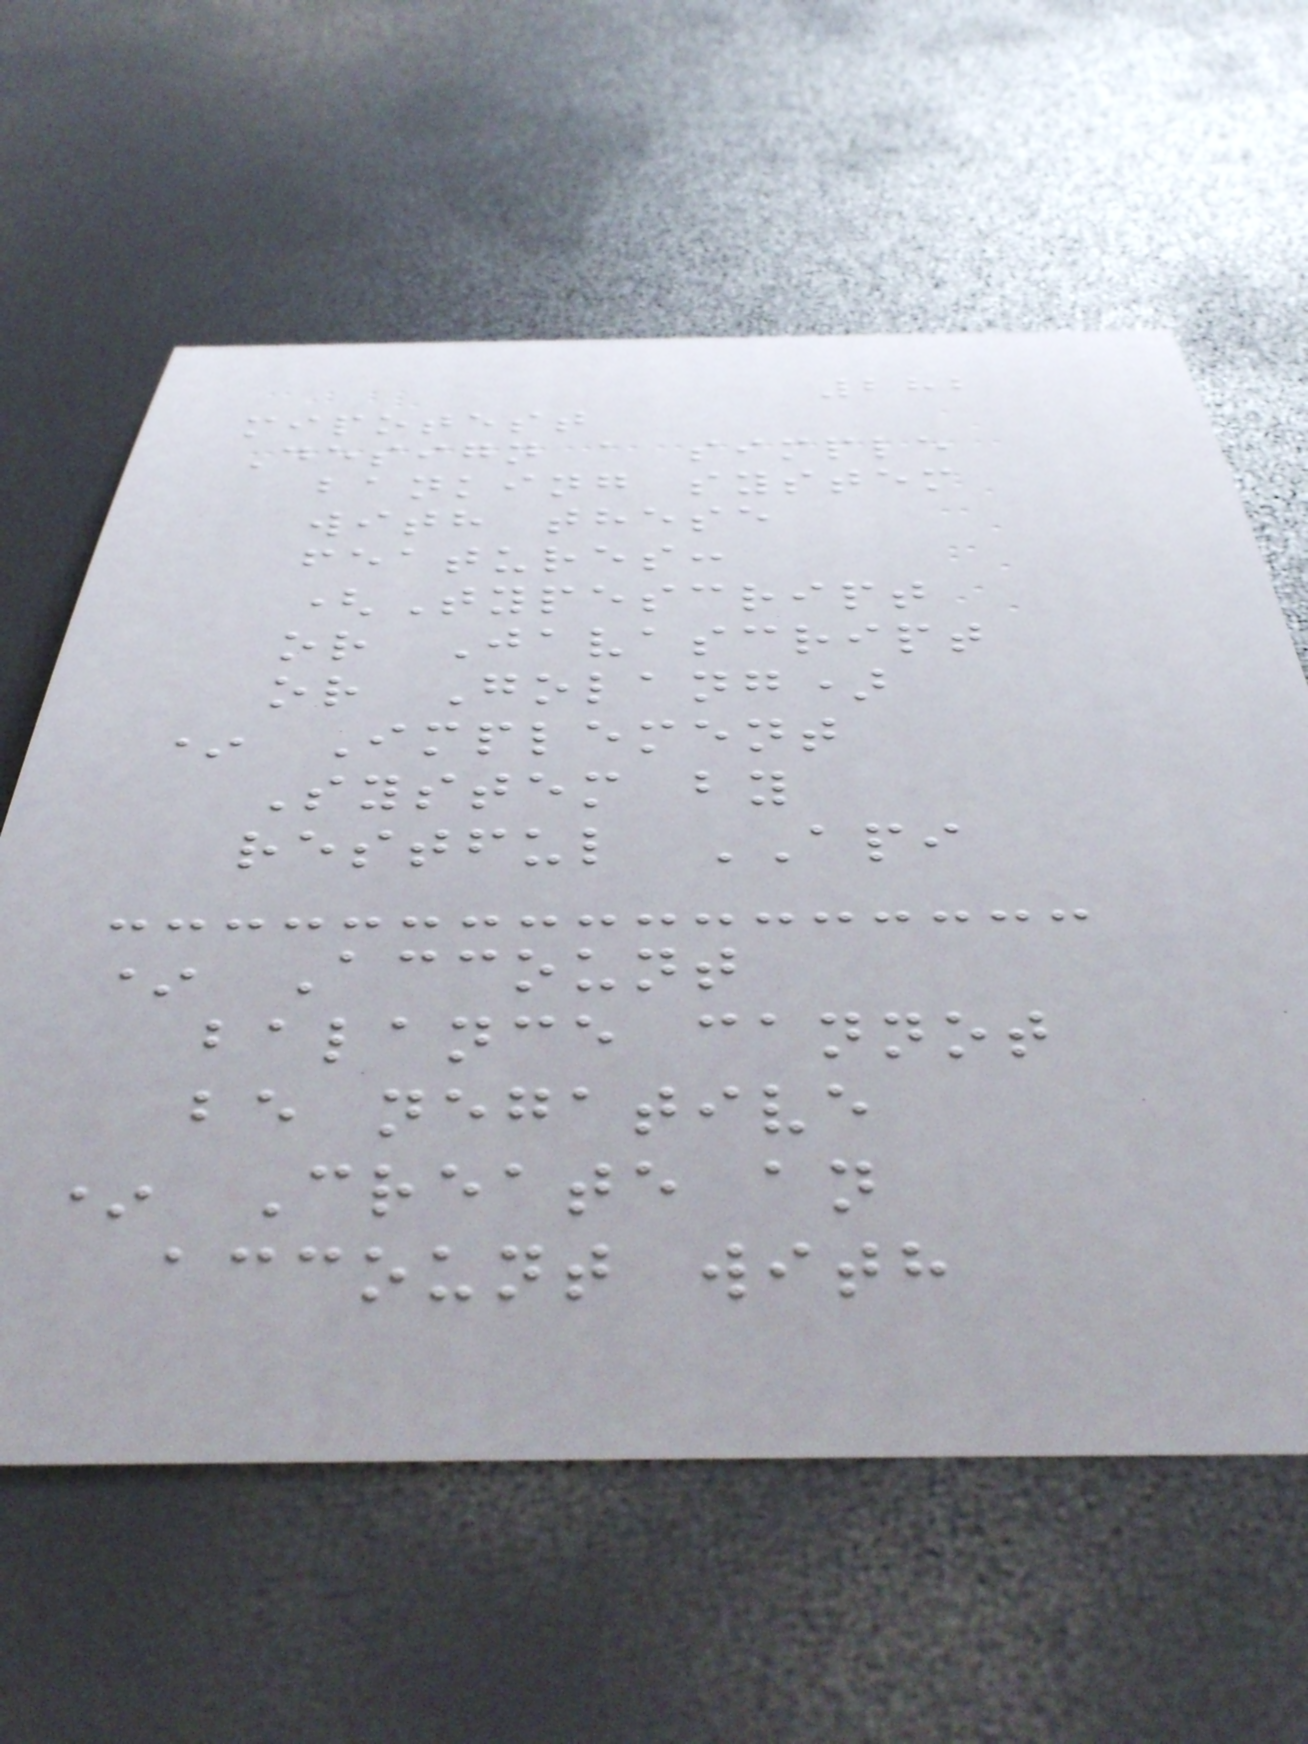282
mipotest
Design a simple
banking system
with these
features:
(Typescript
or Javascript
or Golang)
* Implement
System by
restful API
* Account
balance cannot
be negative
* Create an
account with
